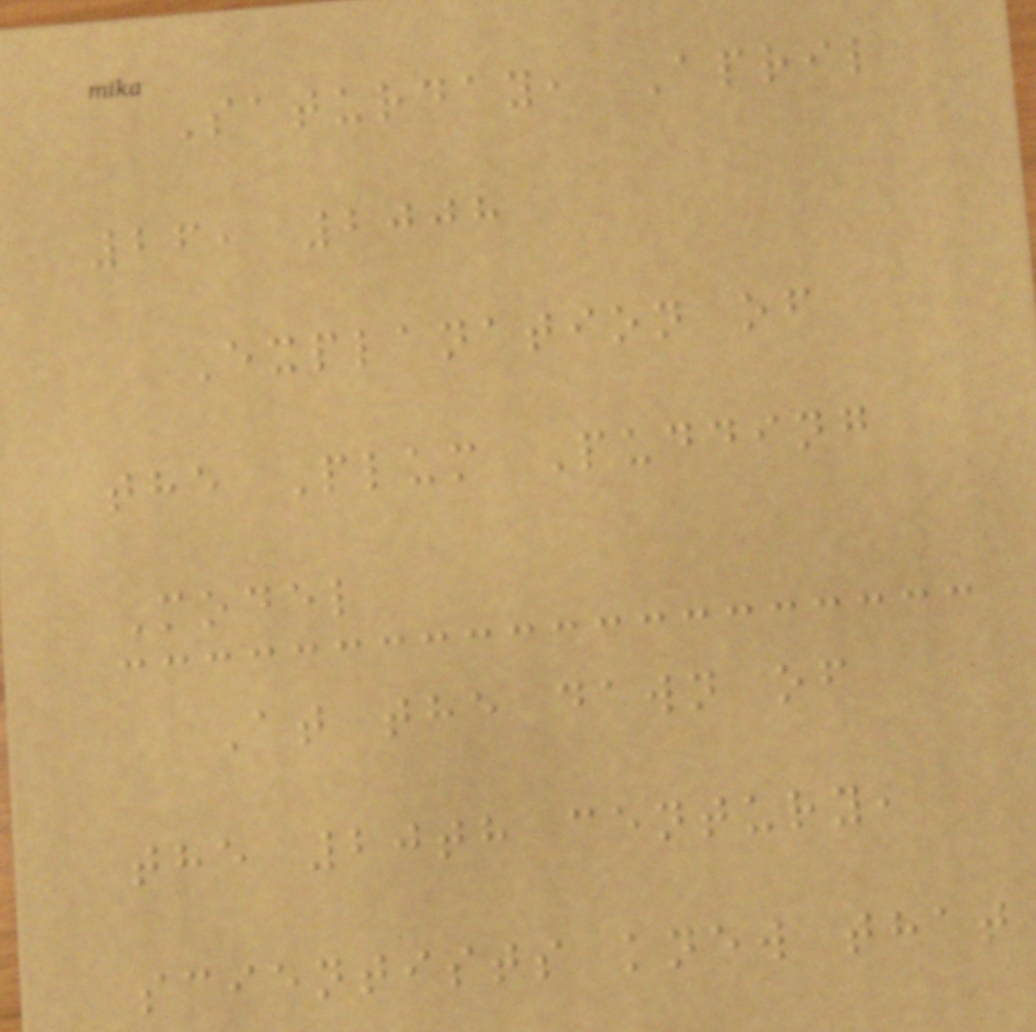Saturday, April
26, 2008
Explanation of
the Plum Pudding
Model
At the dawn of
the 20th century,
scientists knew that
